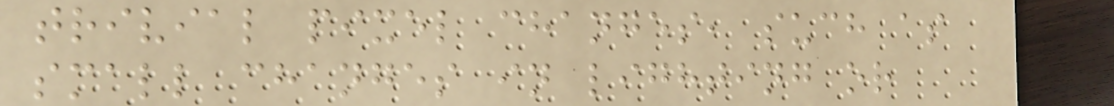trivial pixel changes, such as
small changes in lighting or
